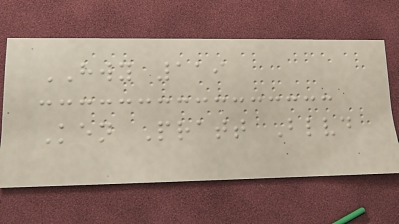HWY 119
Ken Pratt Blvd
